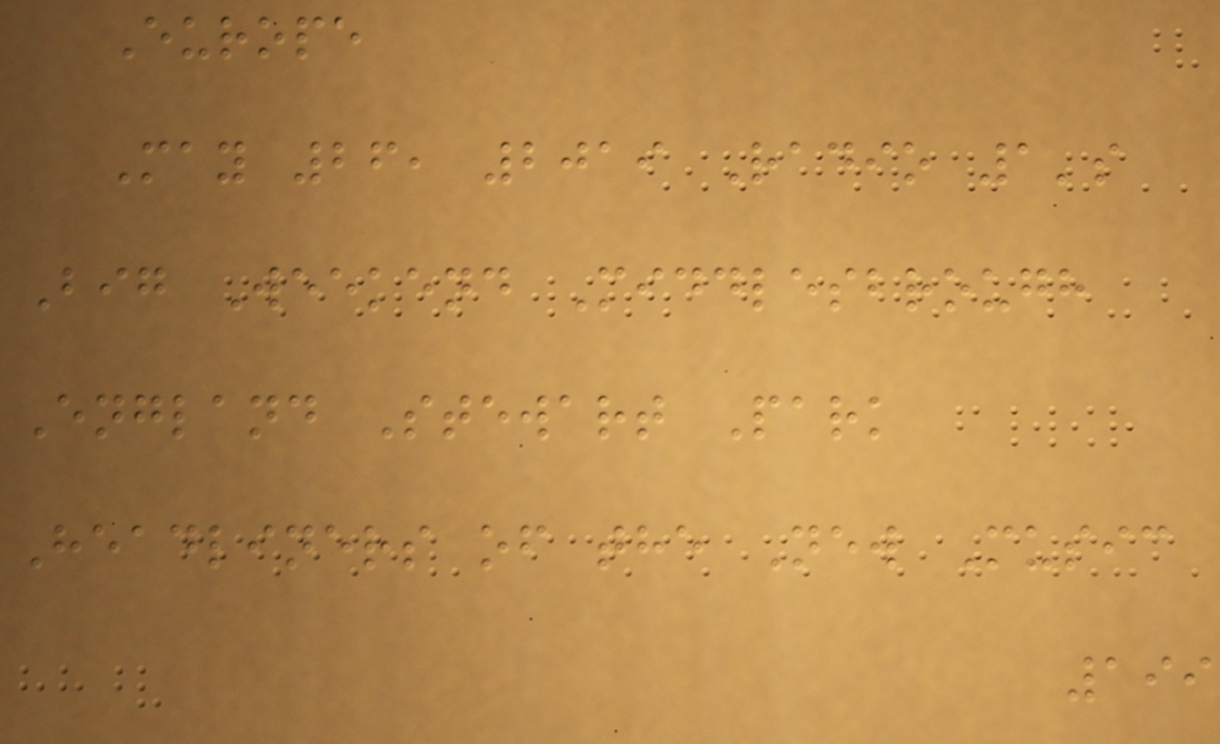Europe
May 26, 2019 Radio 1's
Big Weekend Middlesbrough
England Stewart Park
Headliners of the New Music
199
